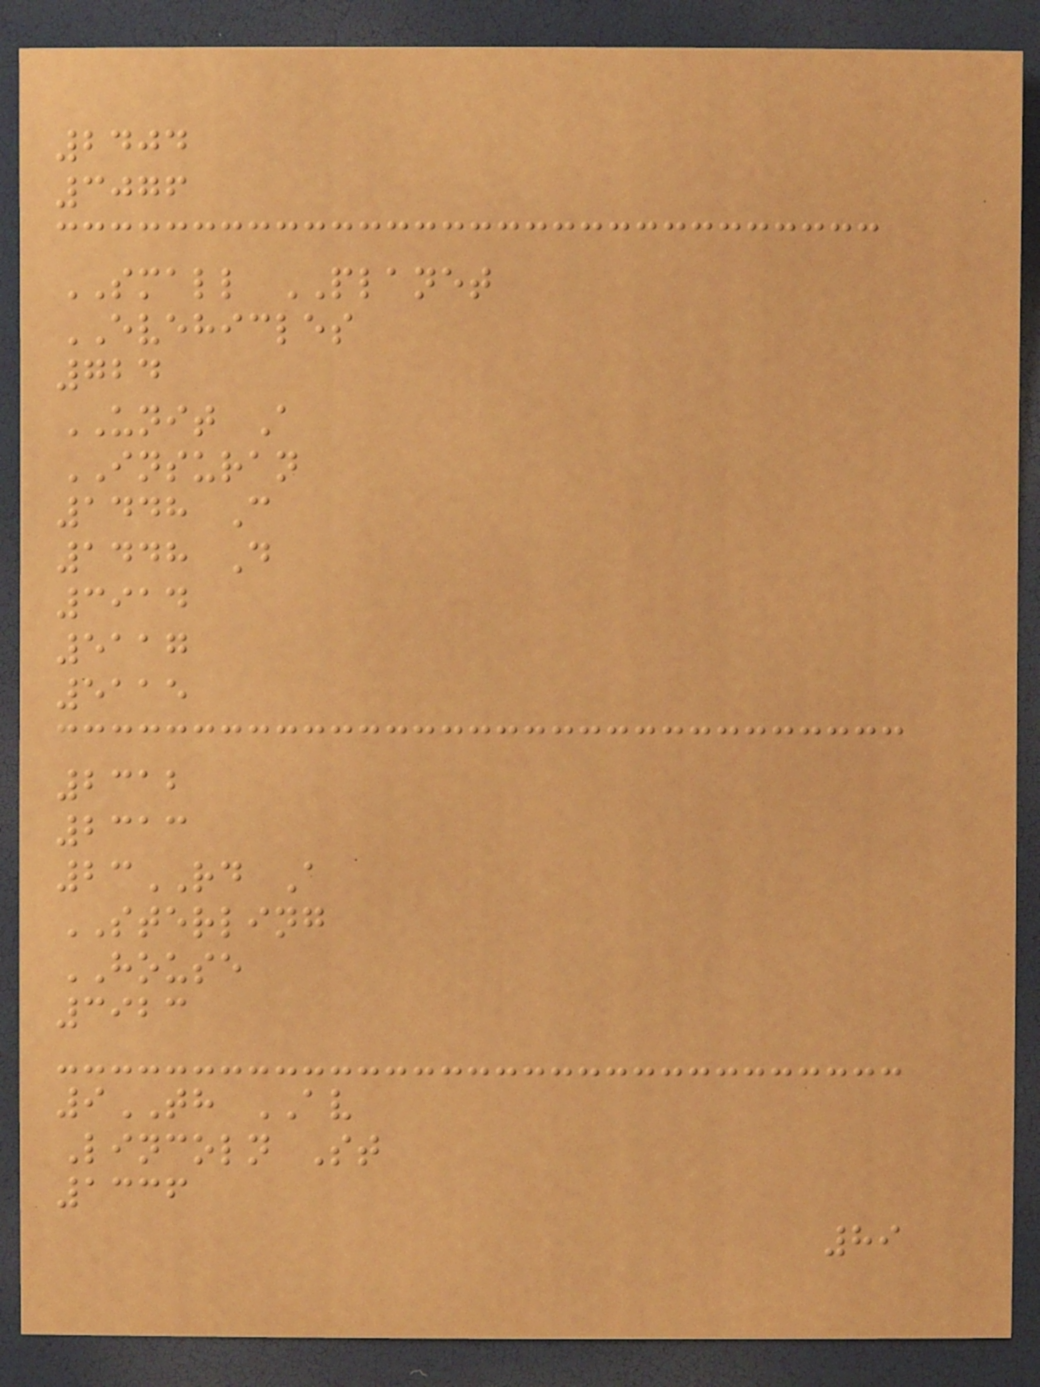2404
3076
SMALL PLANET
EVEHICLES
724
UNIT A
INSURAN
1448 C
1448 D
3914
5117
5115
2312
2313
23RD A
STERLING
HOUSE
3923
9TH AV
Lincoln St
1336
89
